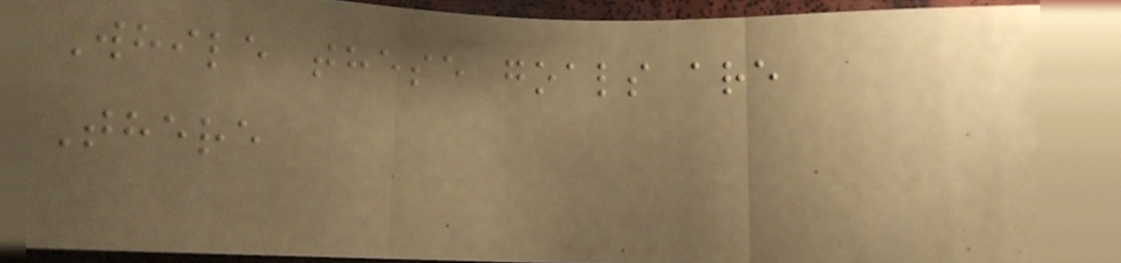While these goals are
There
